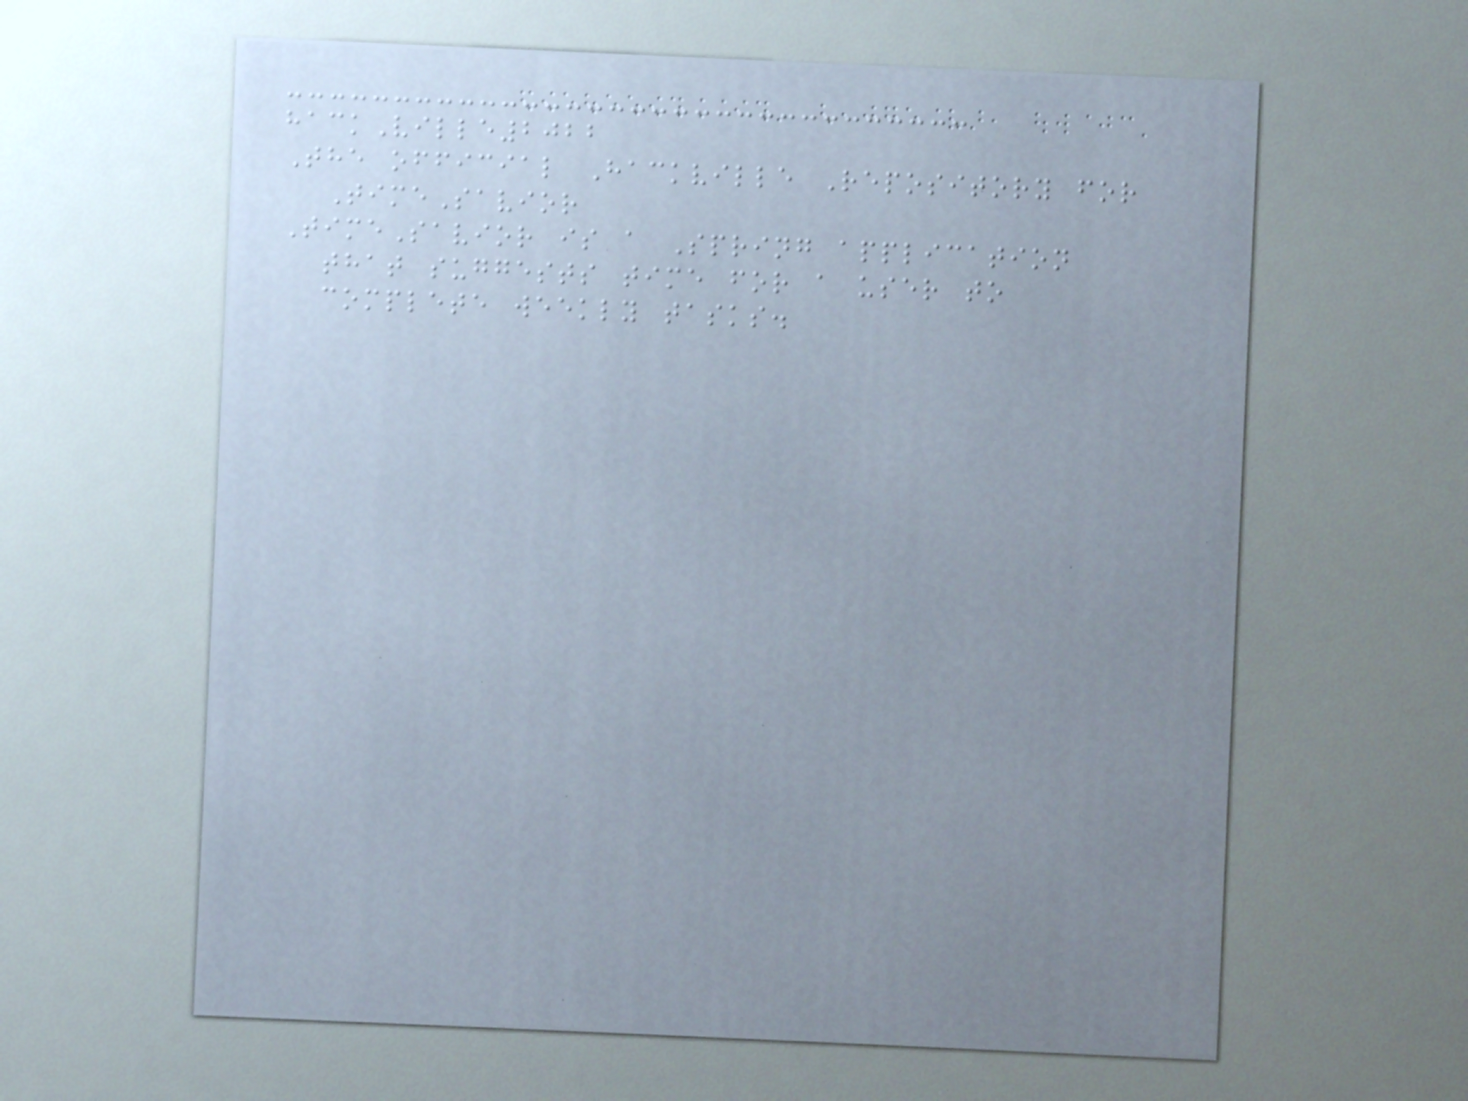hackVille2022
The official Hackville Repository for
TimeSavior
TimeSavior is a Spring application
that suggests time for a user to
complete weekly tasks.
